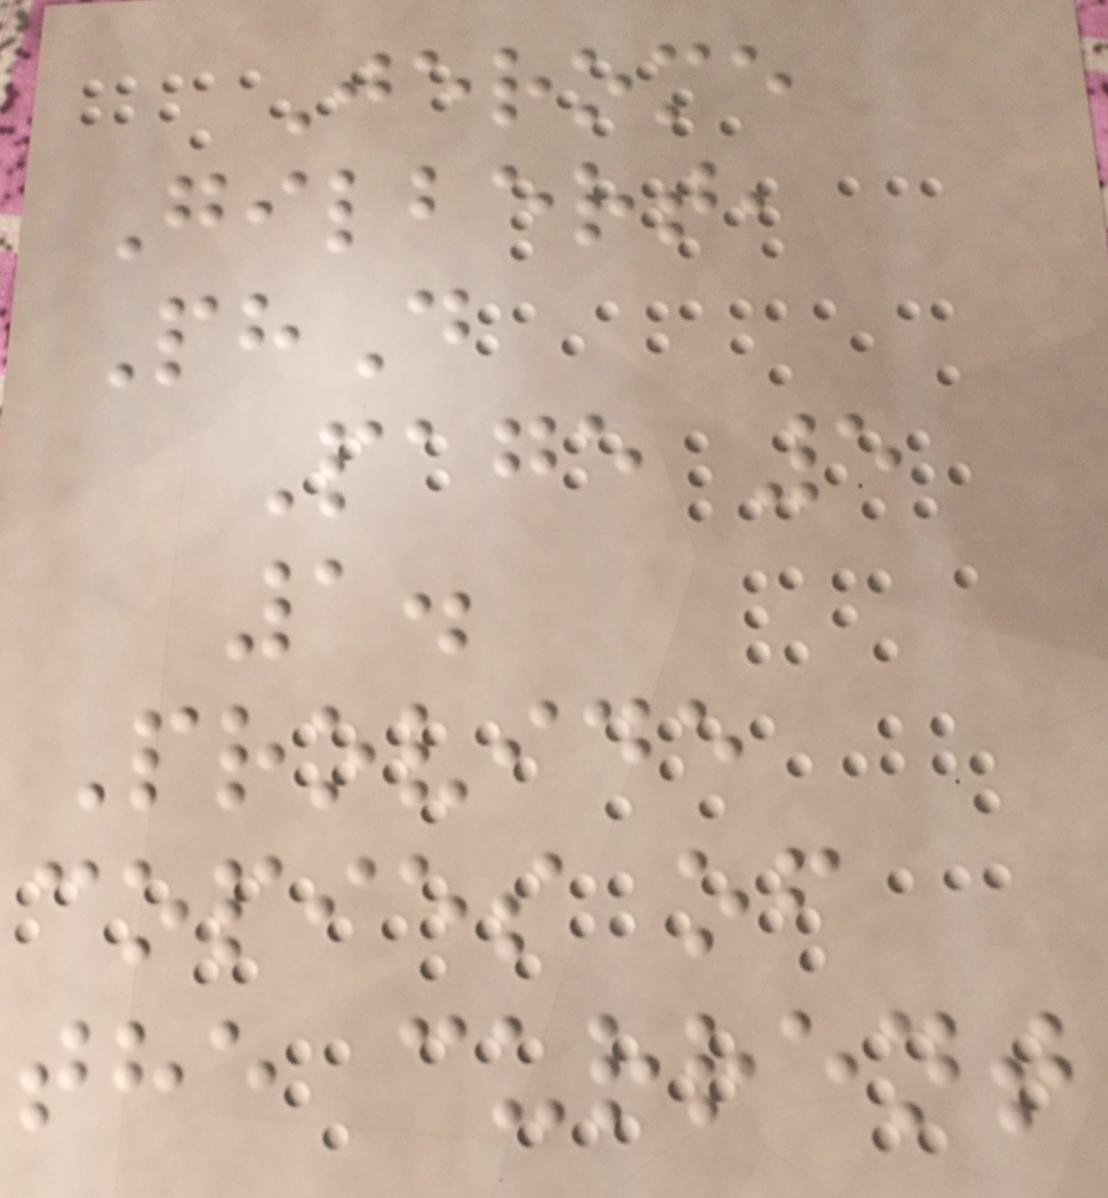Jerome
Gilbert,
PhD
Page 5
1.
Provide
copies of
the current
